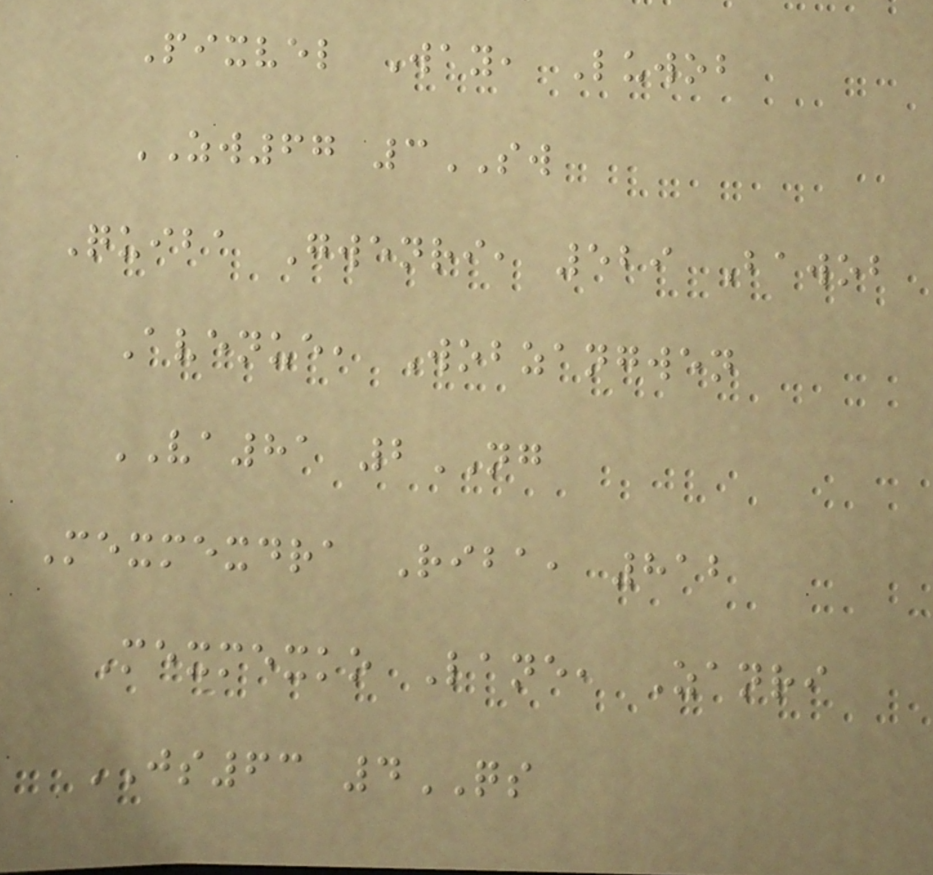Pixvel Way, Luwob
ZW67 3SW
Quiba Gwenri, 529 Bawob
Avenue, Wobzangwen
VA81 2NG
Mexmexdra Riba, 812
Mexmexko Lane, Zanri
JS63 4QS
